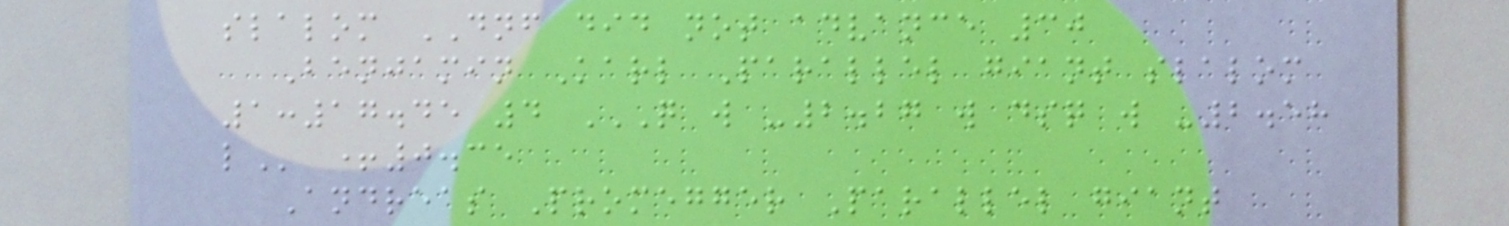slalom DNF did not advance 30
Benjamin Karl Parallel giant slalom
1:17.45 4 Q W -2.27 W DSQ W -2.58
L +0.35
Andreas Promegger Parallel giant
